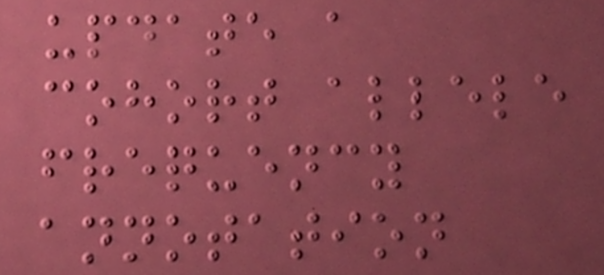update a
cohort allele
frequency
annotation
